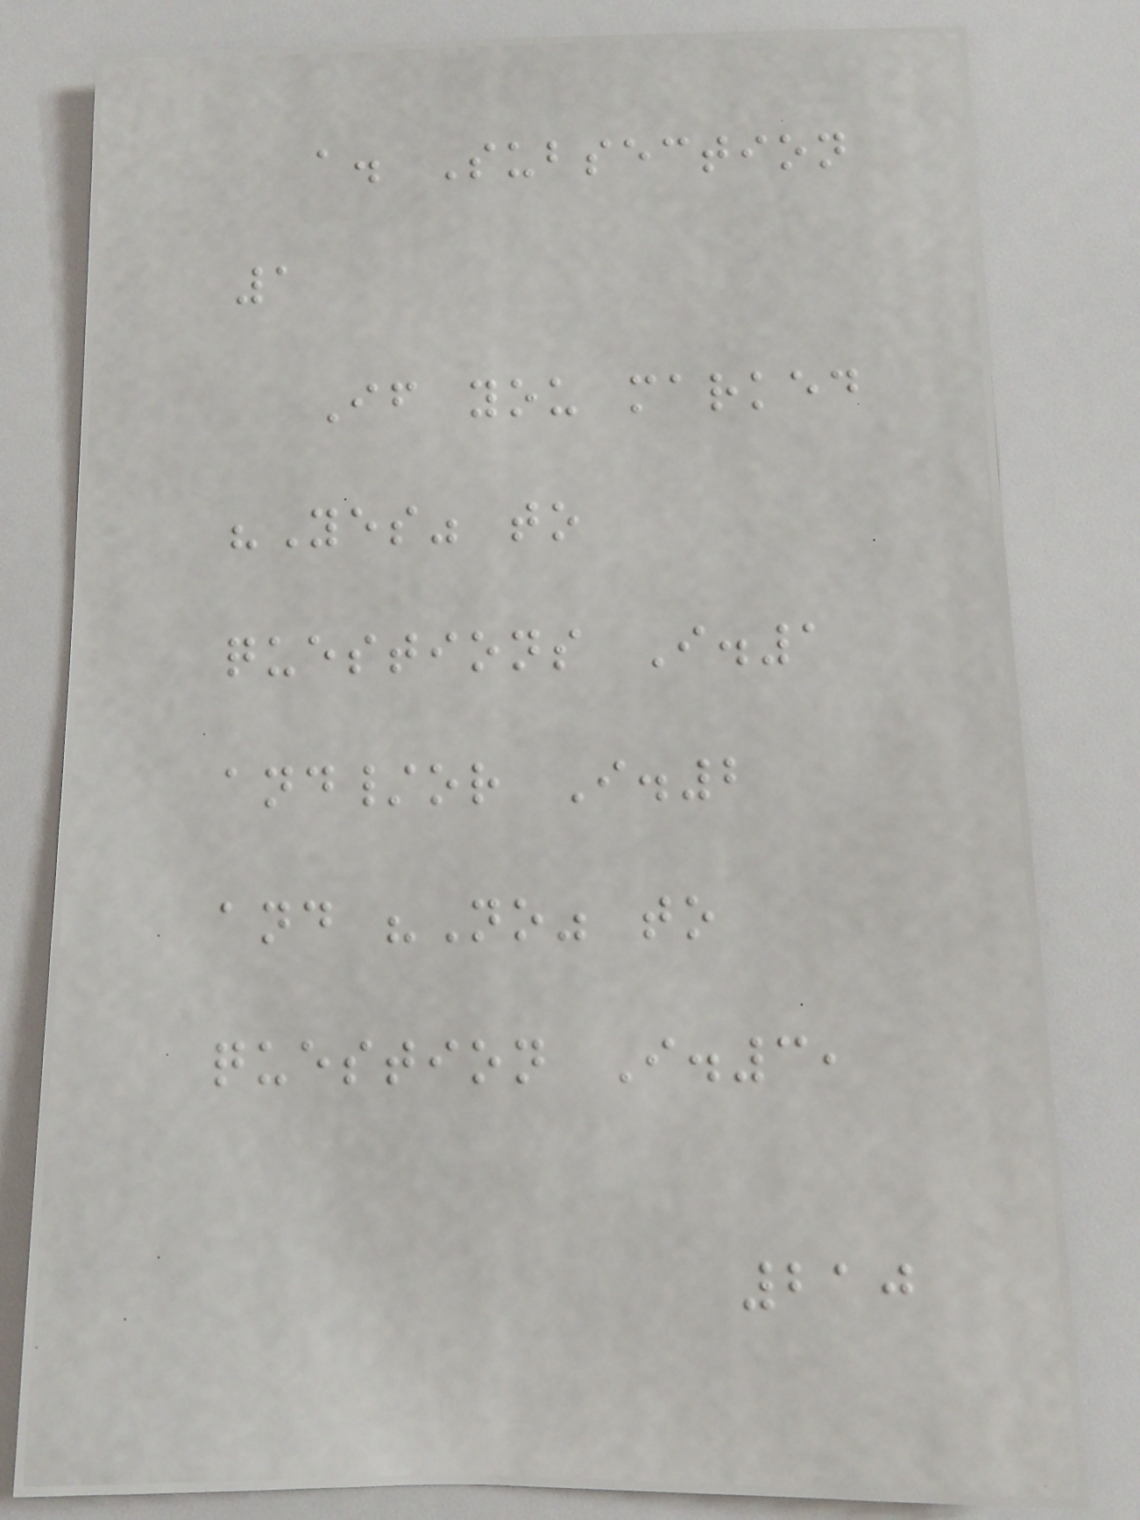a. Subsection
1
If you marked
"Yes" to
questions I.1
and/or I.2
and "No" to
question I.3,
210
